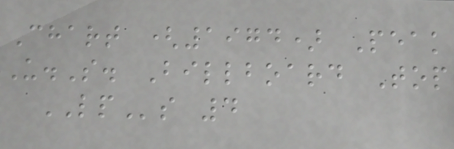Chart (1974) Peak
U.S. Billboard Top
LPs 4
